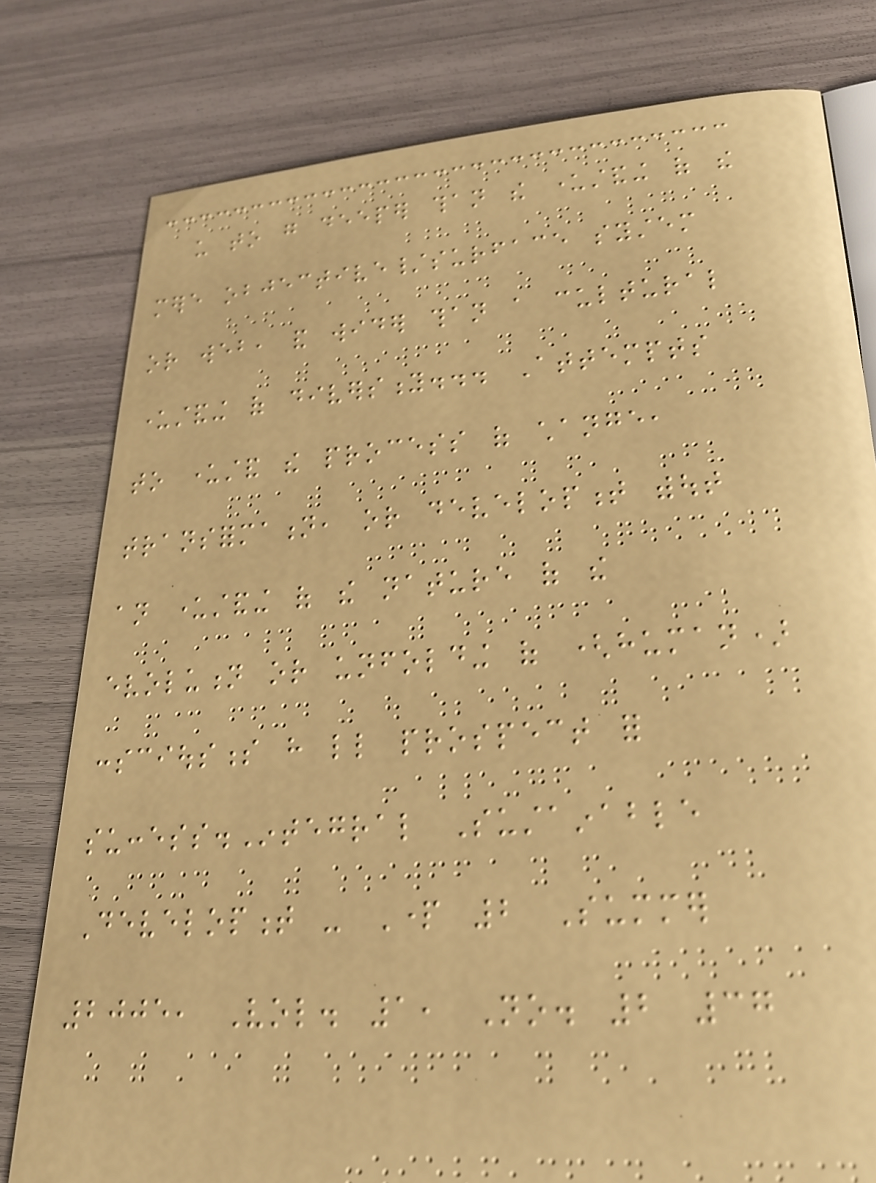us to go deeper than the understanding of the
mere objective/surface system
or web, and wider than a cultural
understanding of diversity... Attempts
to understand the process of change,
transformation, or development without
an understanding of the nature of the
evolution or unfolding of (human)
consciousness have little prospect for
success.Integral Sustainable
Development - Part 2 Summer
2005, Vol. 1, No. 2 37
